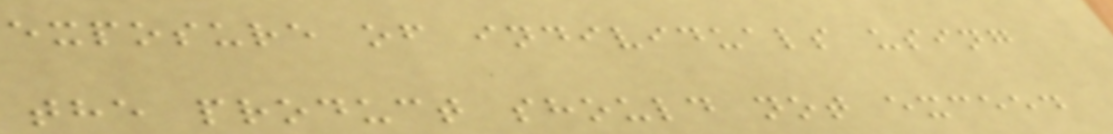exposure of individuals using
the product should not exceed
